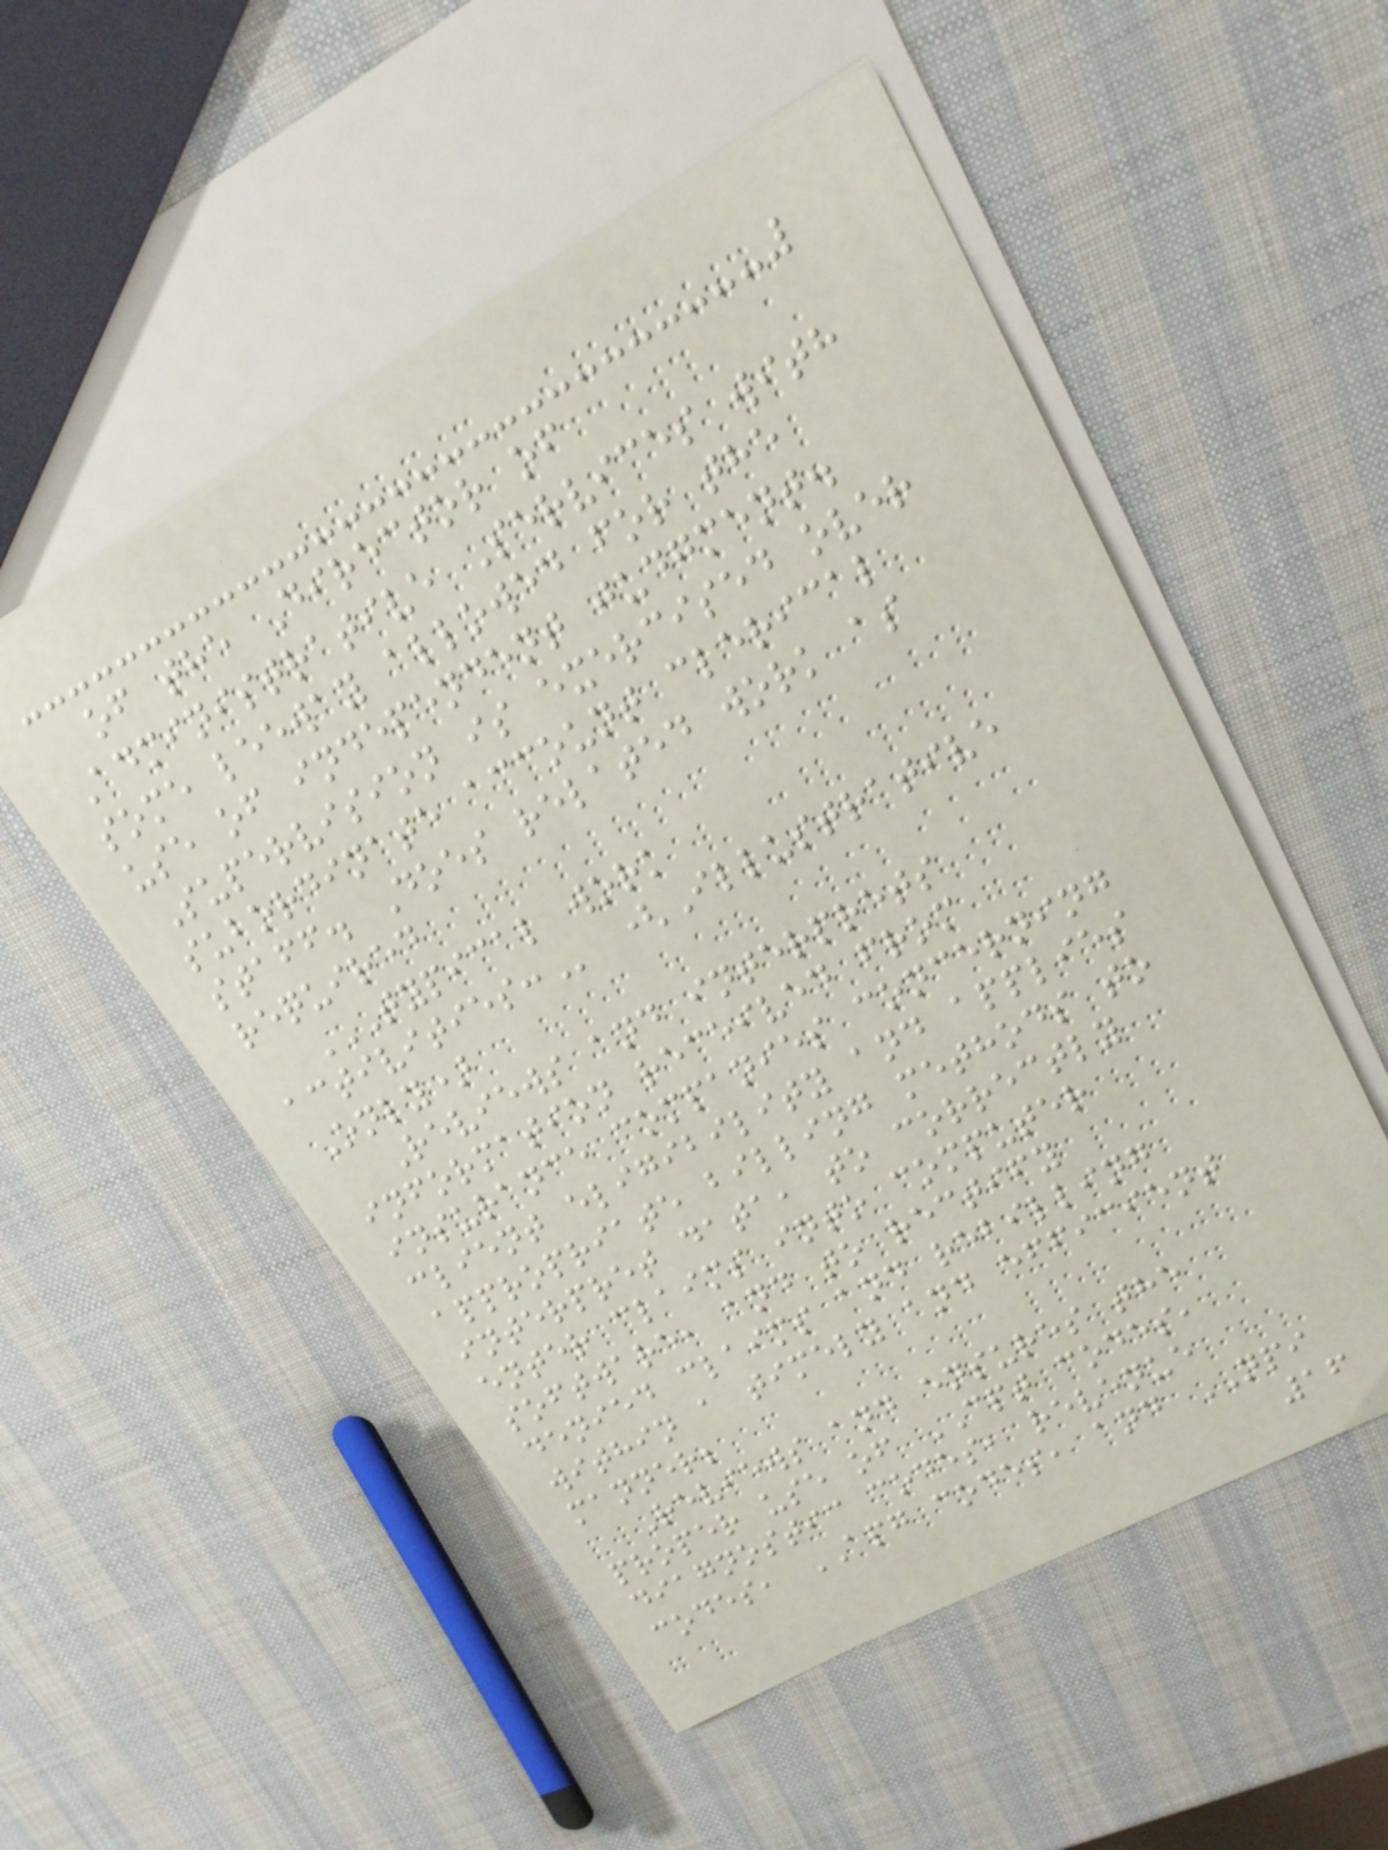of the Director of
Administrative Services with
some leeway allowed for the
use of independent judgment.
Supervision is exercised over
subordinate account clerical
staff. Does related work as
required
TYPICAL WORK
ACTIVITIES: (Illustrative
Only)
Reviews and interprets
information received from
insurance companies concerning
client eligibility and applies
appropriate billing methods to
interpret data, to correctly
enter claims into computer
software, and to rectify
denied claims and rebilling
within a timely and efficient
manner;
Reviews and ensures the
proper use of CPT codes,
diagnostic codes, revenue
codes, APG codes, and NPI
16
